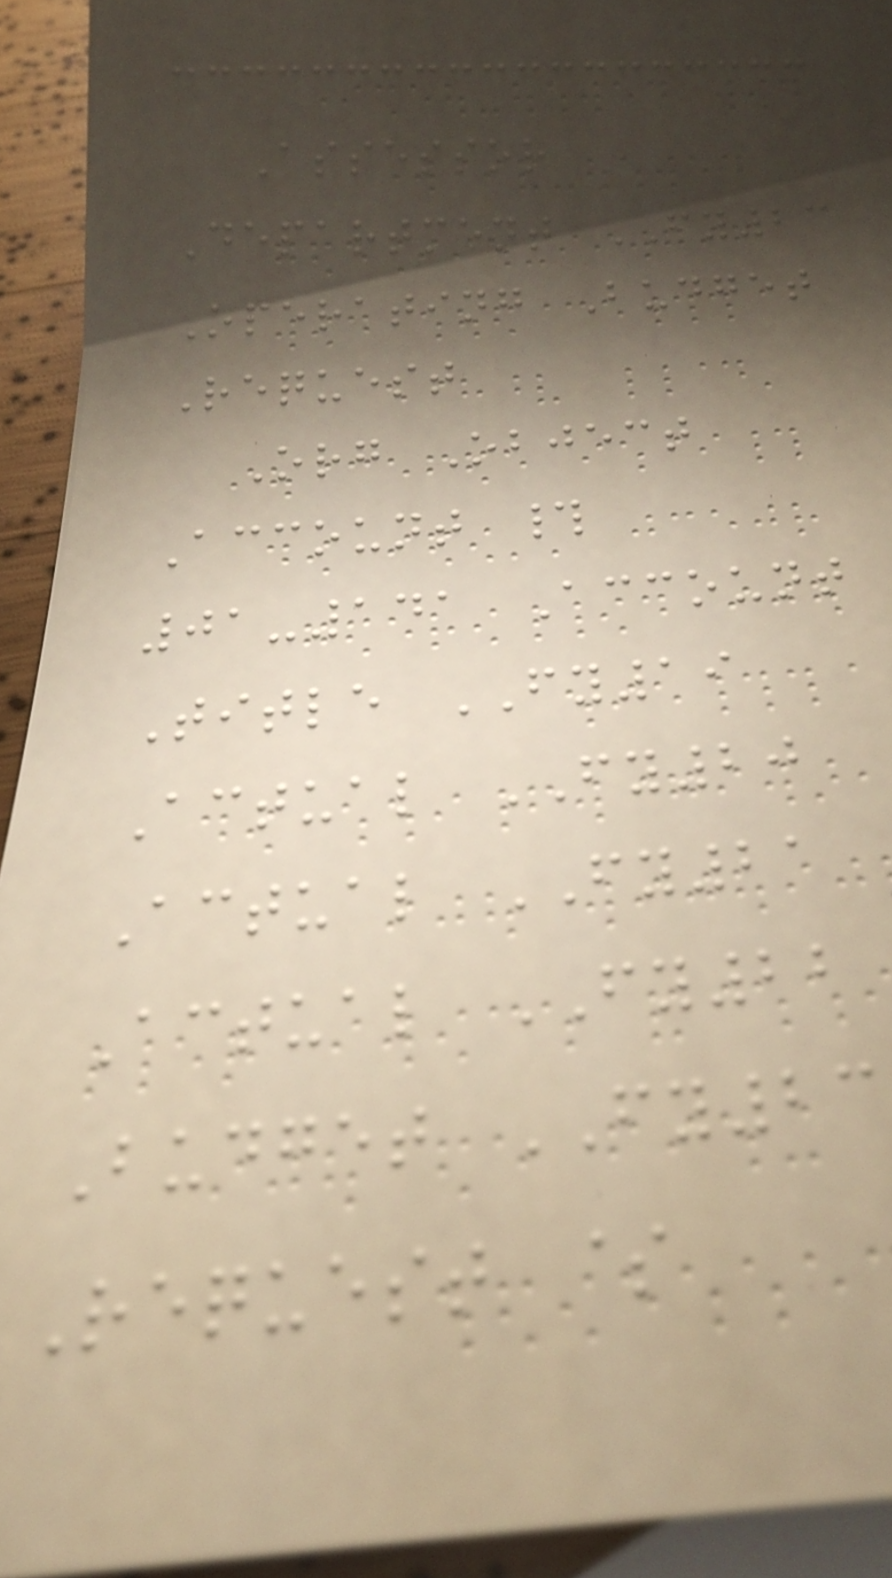Assessor
Department FY23
Operating Budget
Request
Org Object
Account #
01-141 Account
Title FY19
Actual FY20
Actual FY21
Actual FY22
Budget FY23
Request $
